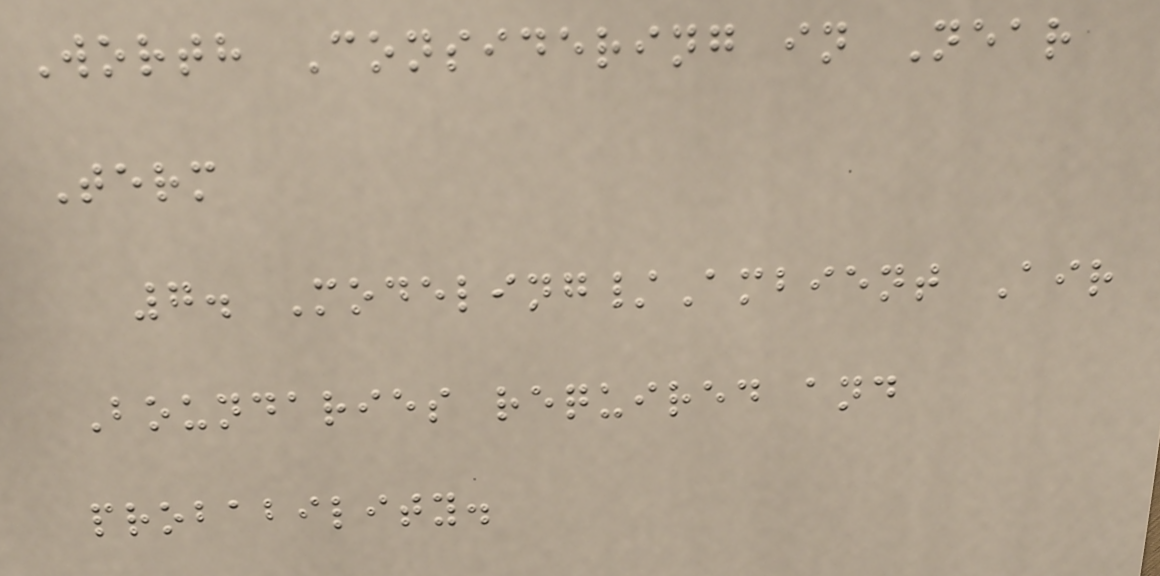Worth Considering in Near
Term
7. Modeling/Ambient Air
Boundaries required and
probability.
